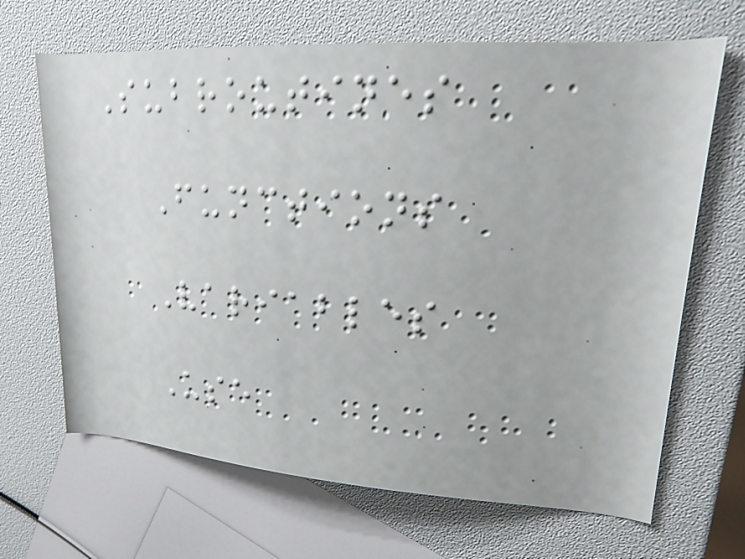Subroutines
Functions
Variables
Use
